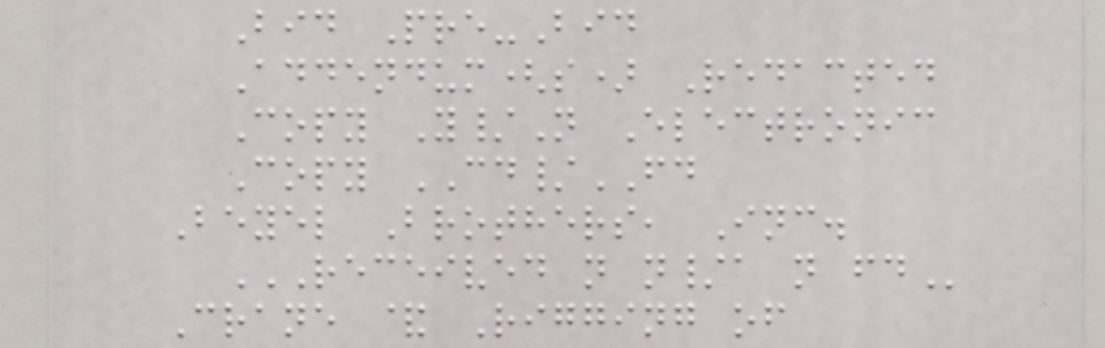Bid Pre-Bid
Addendum(s) Redacted
Copy Y/N Electronic
Copy CD/FD
Beyel Brothers, Inc.
RECEIVED N N/A N FD
Crane & Rigging of
